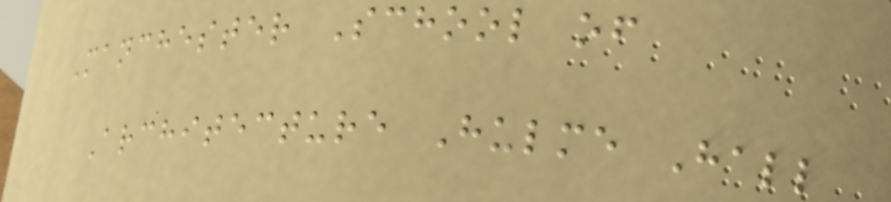Manchester School of
Architecture Hulme Hall
